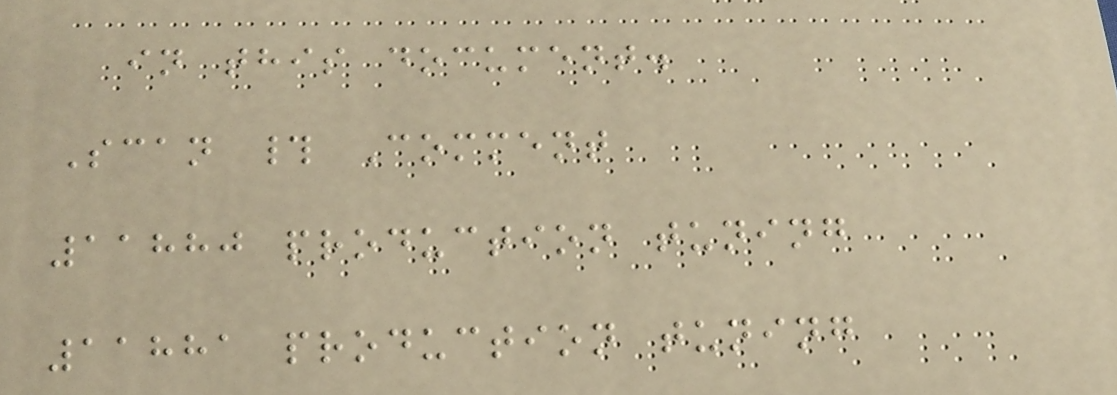in this document.
Scan # Comment
11880 production tuning
11881 production tuning
